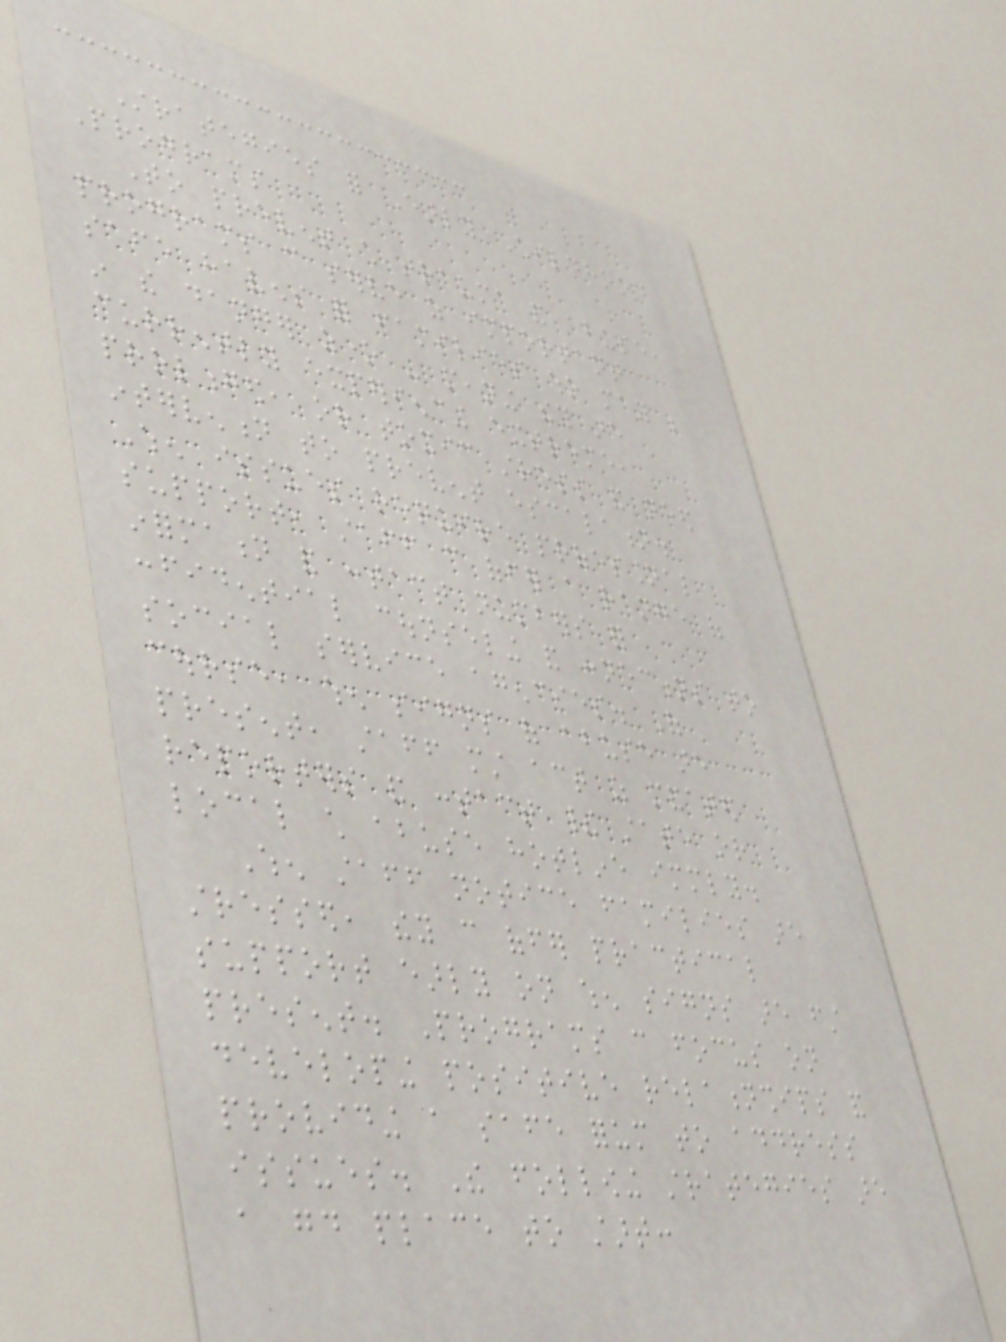Strategies for Early Childhood
Programs
To prevent child trauma and abuse,
programs can serve as important
safe havens for families who may be
in the danger zone - meaning they are
currently experiencing extreme,
prolonged, or toxic stress and need
intervention to prevent escalation.
When issues require professional
support, staff can offer a range of
information and contact numbers for
confidential counseling and connections to
social service agencies. Of
course, when signs of abuse are
present, staff must act as mandated
reporters and contact their state or
local child abuse hotline immediately.
When staff notice families are
stressed, they can offer practical
support early on when signs are first
present. Programs can focus on
developing positive relationships and
providing a safe forum to address
issues. The following strategies are
a good place to start:
